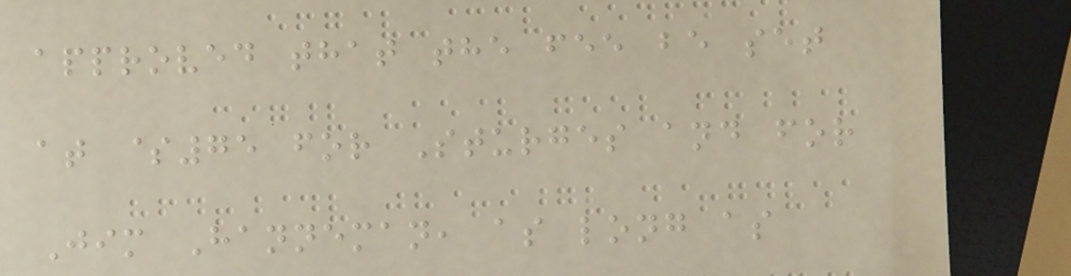approved that the fee be set
at $75 for Sturges and for
Jim Hanneman, as long as
